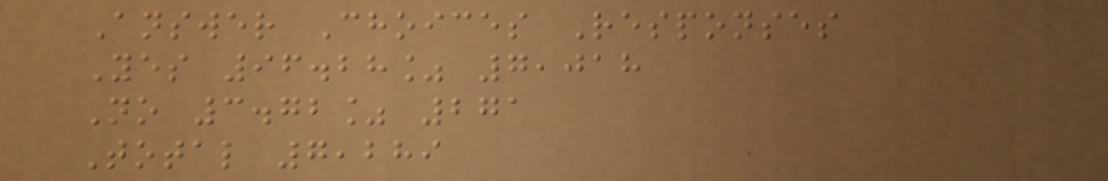Answer Choices Responses
Yes 96.28% 7,018
No 3.72% 271
Total 7,289
